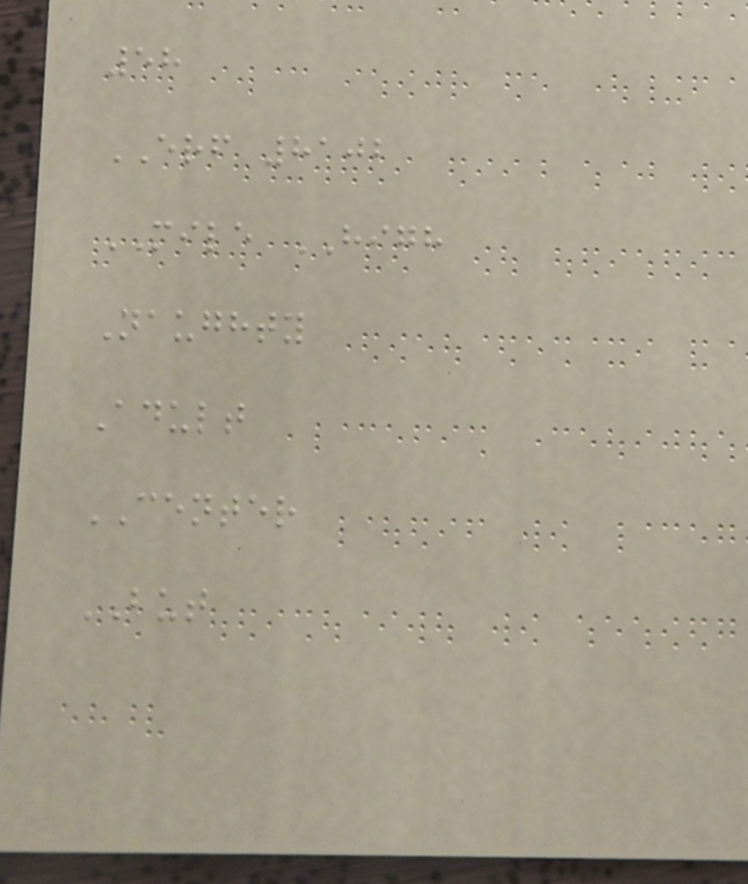58
ERF 8102
MILE HIGH
Naughty
Adult
CENTER
BUT
